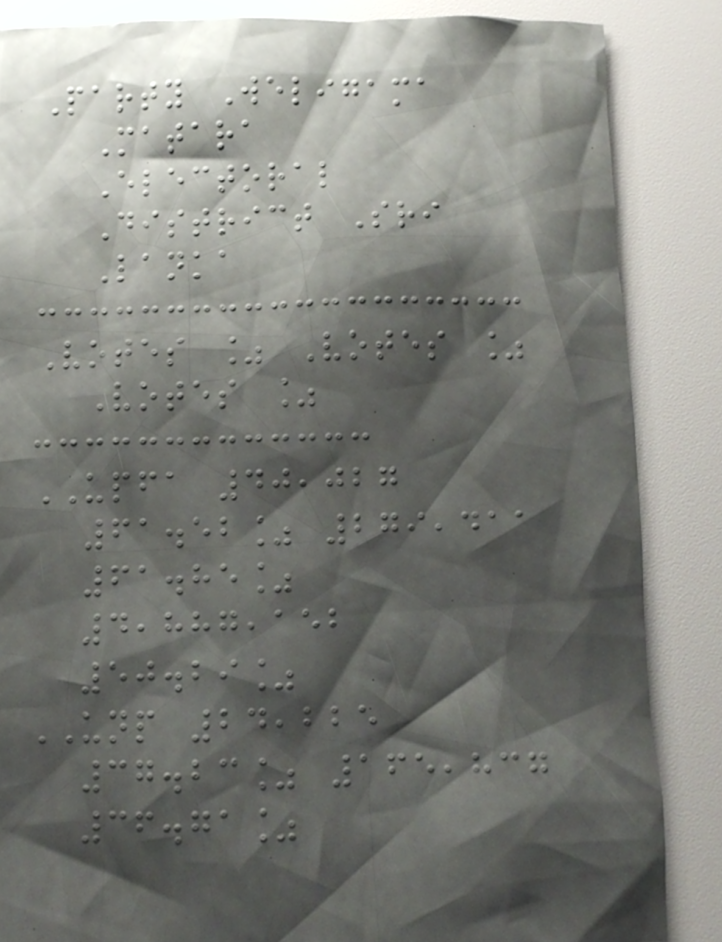Party Weligama
Matara
Electoral
District Sri
Lanka
Votes % Votes %
Votes %
UPFA 40,027
61.52% 279,411
61.85%
4,887,152
50.29%
UNP 24,225
37.23% 165,837
36.71%
